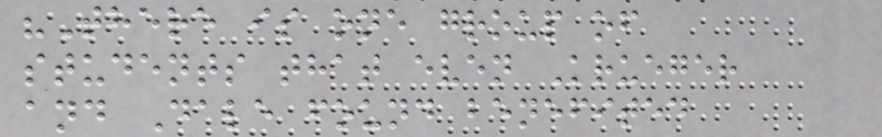"There is one group of
students that even Krueger
and Dale found benefited
